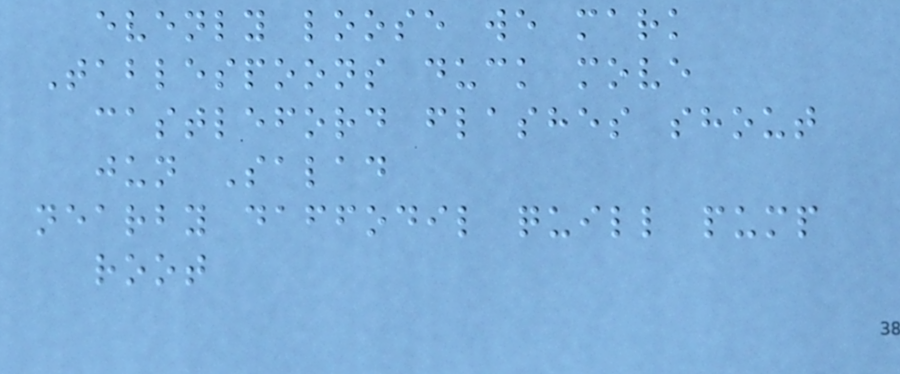evenly loose we mark
Tablespoons duck move
castleford flashes shout
jun Salad
nearby daffodil quill pump
root
